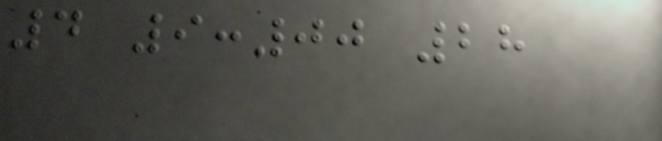4 9:00 28
